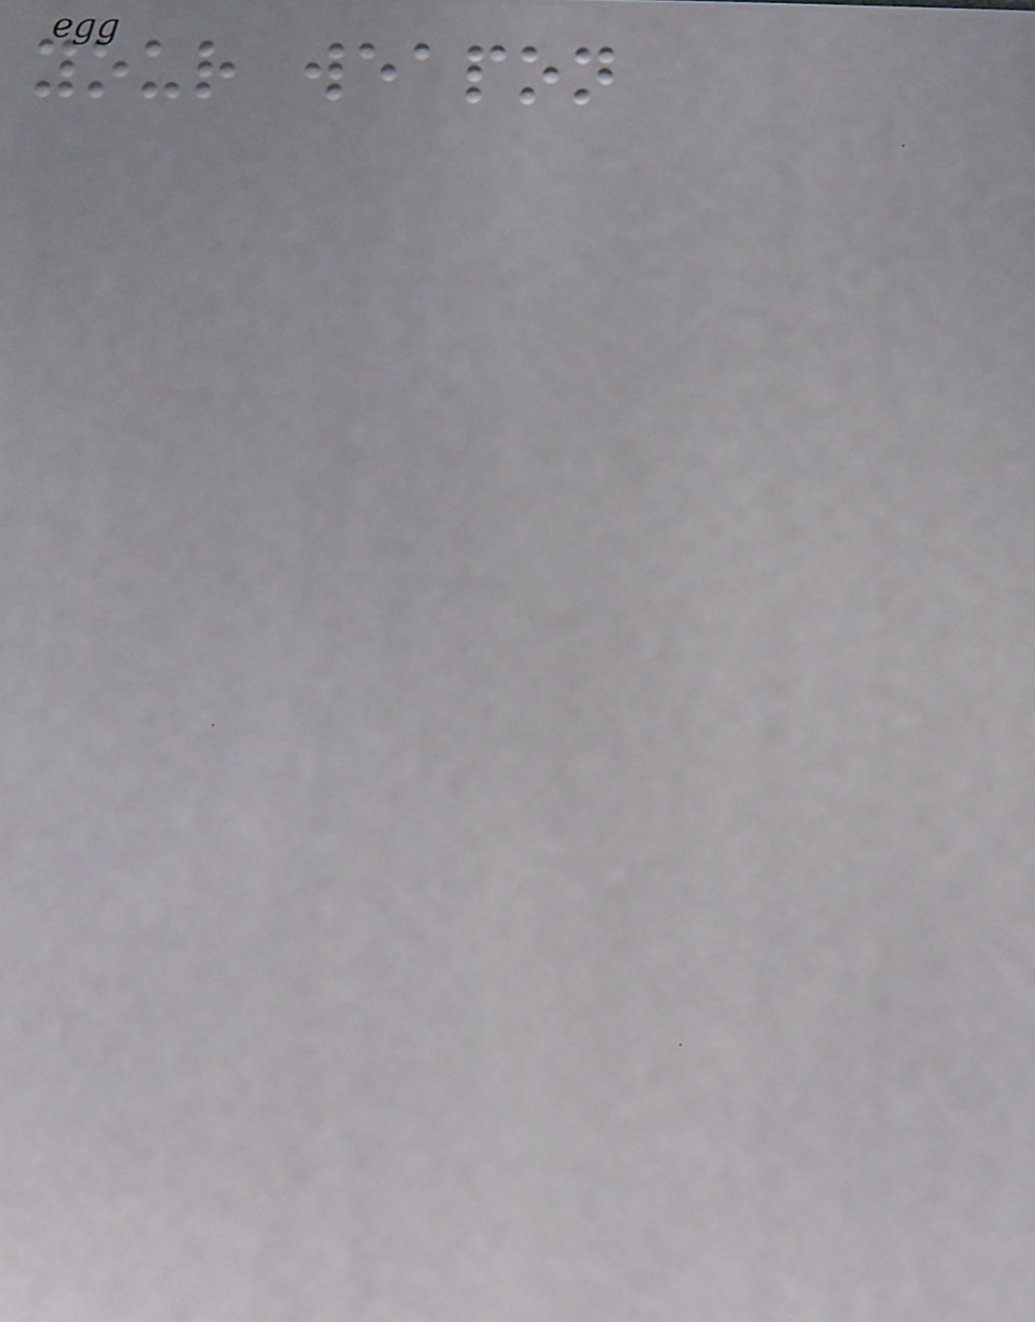your weapon
